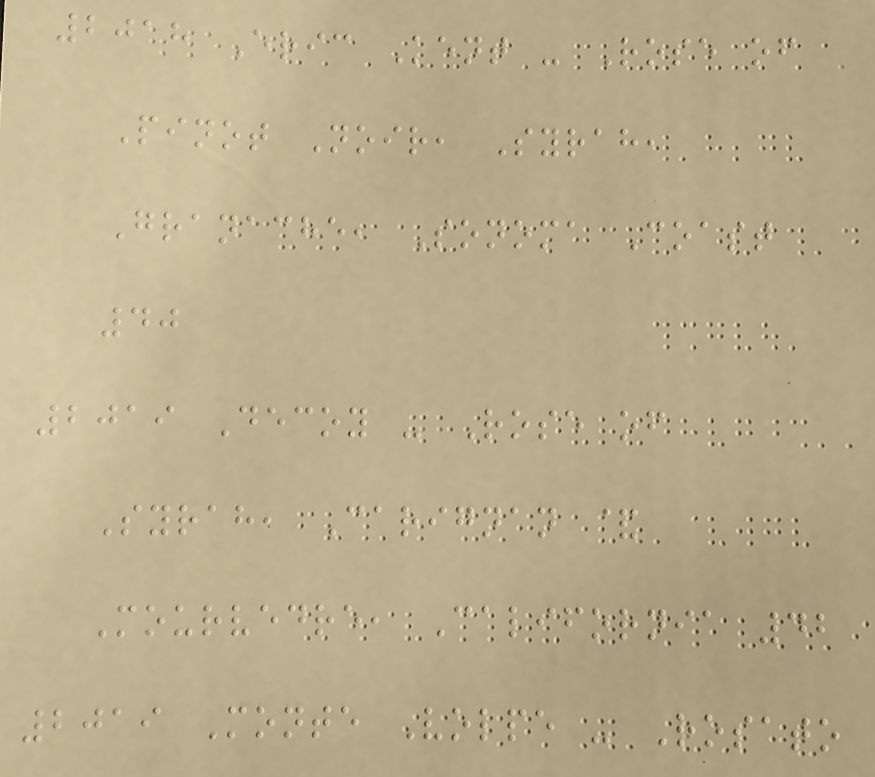2018 Eric Kent - Rose of
Pinot Noir, Syrah,
Granache, Sonoma Coast
40
2019 Decoy - Rose of
Syrah, Carignan &
Mourvedre, California 42
2019 Monte Volpe - Rosato
